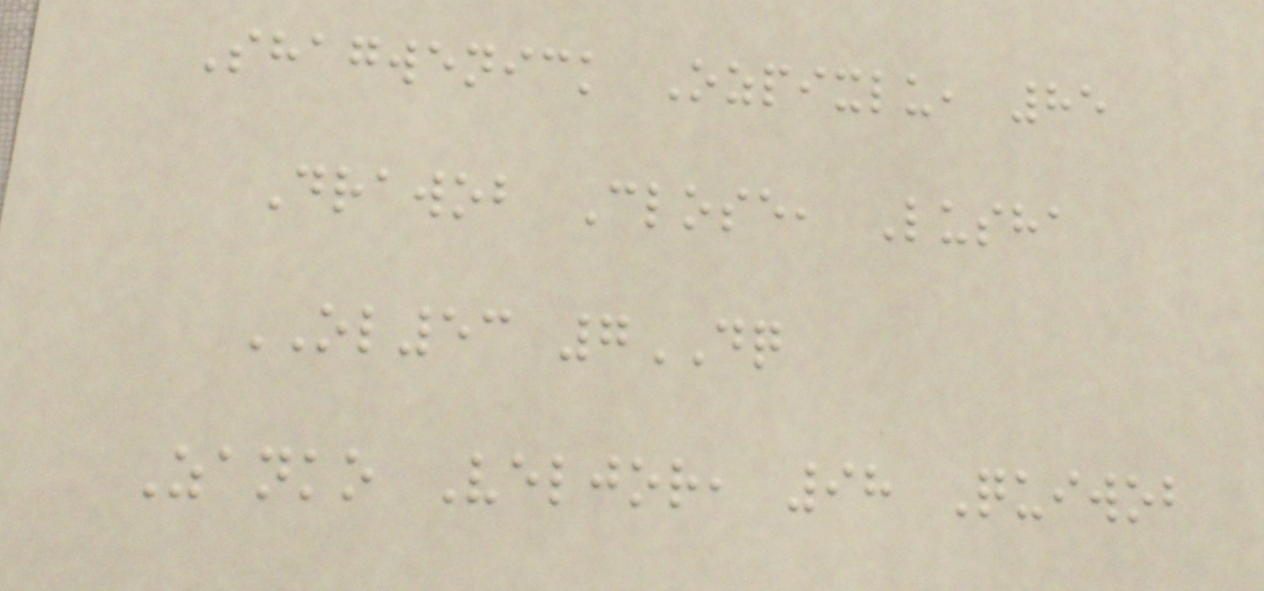Shagwenick Ozpixlu, 85
Drawob Close, Lusha
OL53 7DQ
Zanko Veljor, 98 Quiwob
